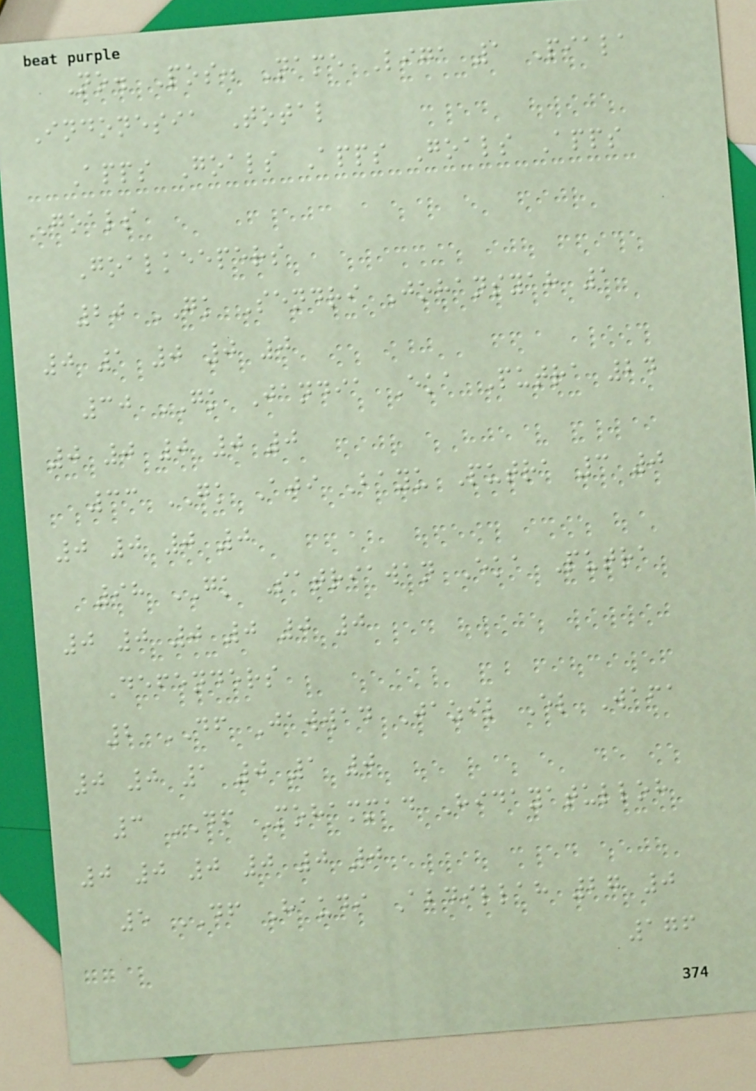No. Pos. Name Liga 1 Piala
Indonesia Total
Apps Goals Apps Goals Apps
Goals
Goalkeepers
20 GK Sendri Johansyah 1
0 1 0 0 0
30 GK Jandia Eka Putra 24
0 0 0 0 0
33 GK Aji Bayu Putra 3 0
0 0 0 0
98 GK Satriawan Eka Putra
0 0 0 0 0 0
Defenders
2 DF Jawwad Jazil El Wafa
0 0 1 0 1 0
3 DF Mohammad Hidayatulloh
0 0 0 0 0 0
5 DF Haudi Abdillah 27 0
176
